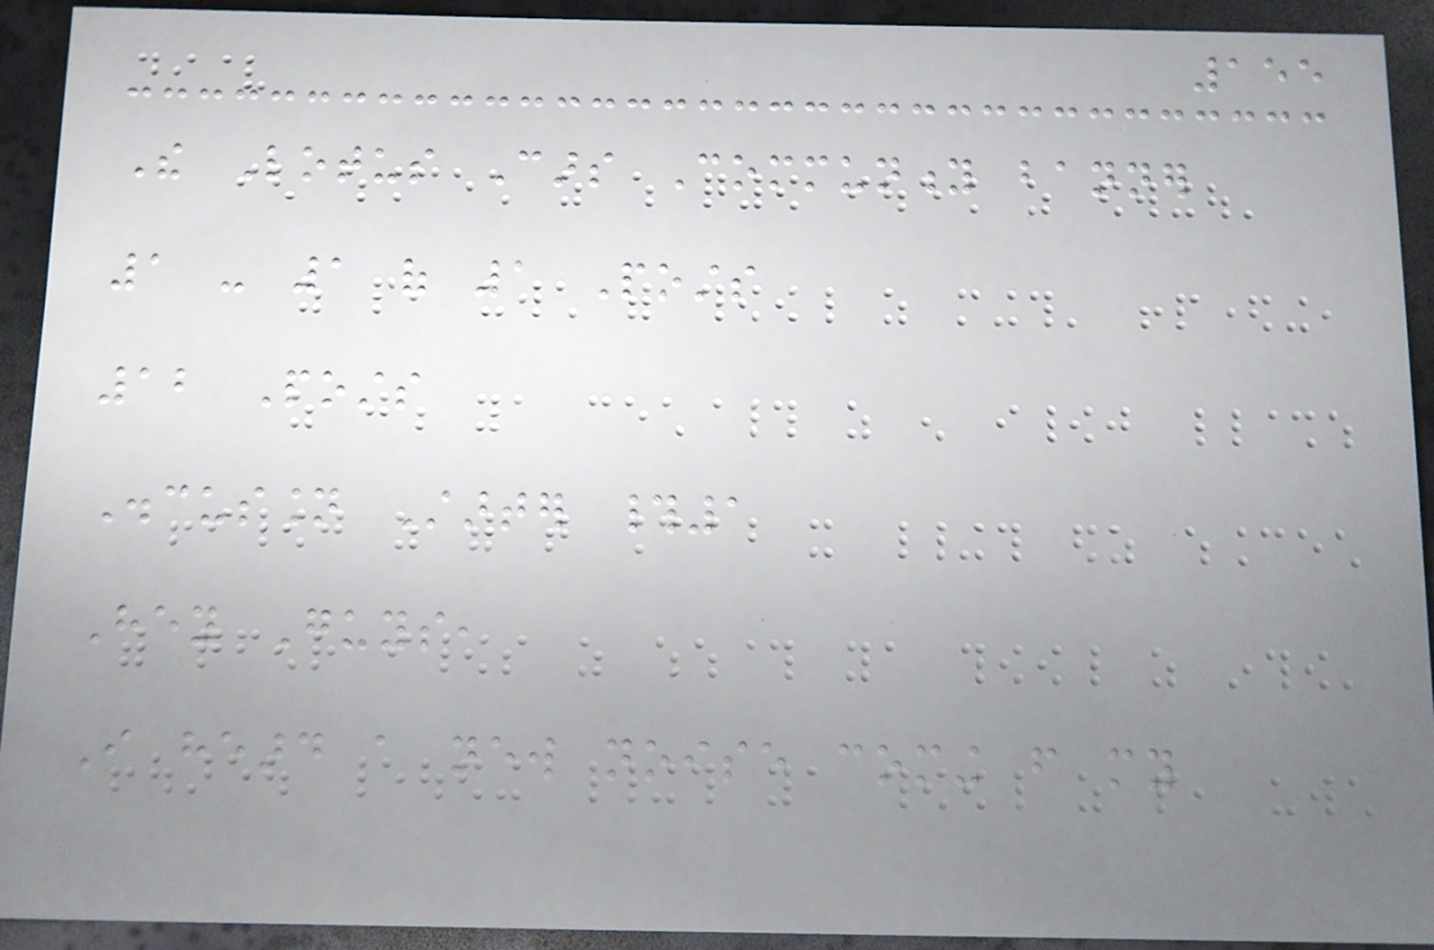155
The Lotus Cars Community banner
1 - 1 of 1 Posts
12 Posts
Discussion Starter #1
Hey Guys,
I heard a new noise coming from my
